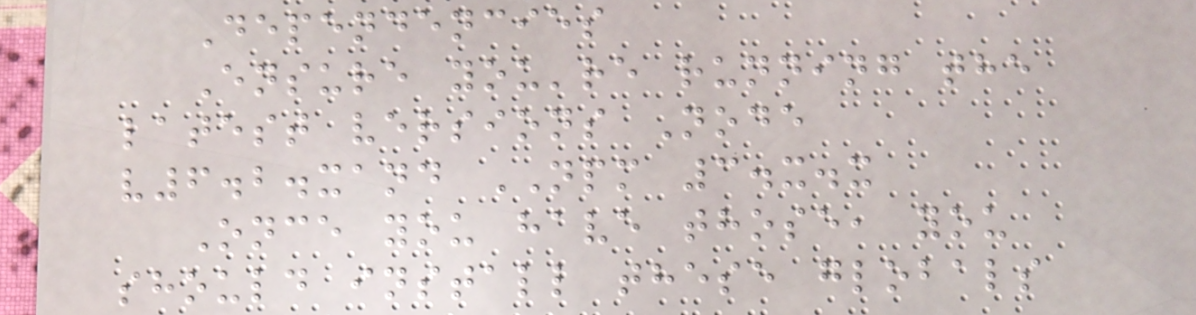Dependencies
Ensure you're running the
latest versions Node
v6.2.xand NPM 3.x.x
Once you have those, you
should install these globals
